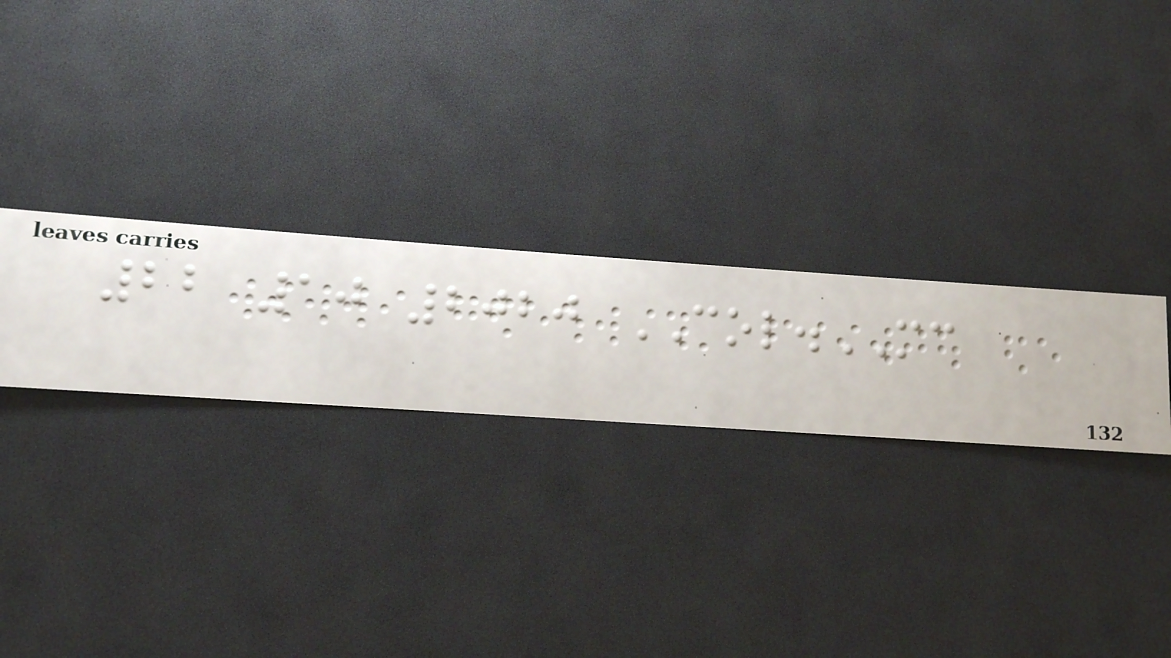22 10 2020 COL.MC
